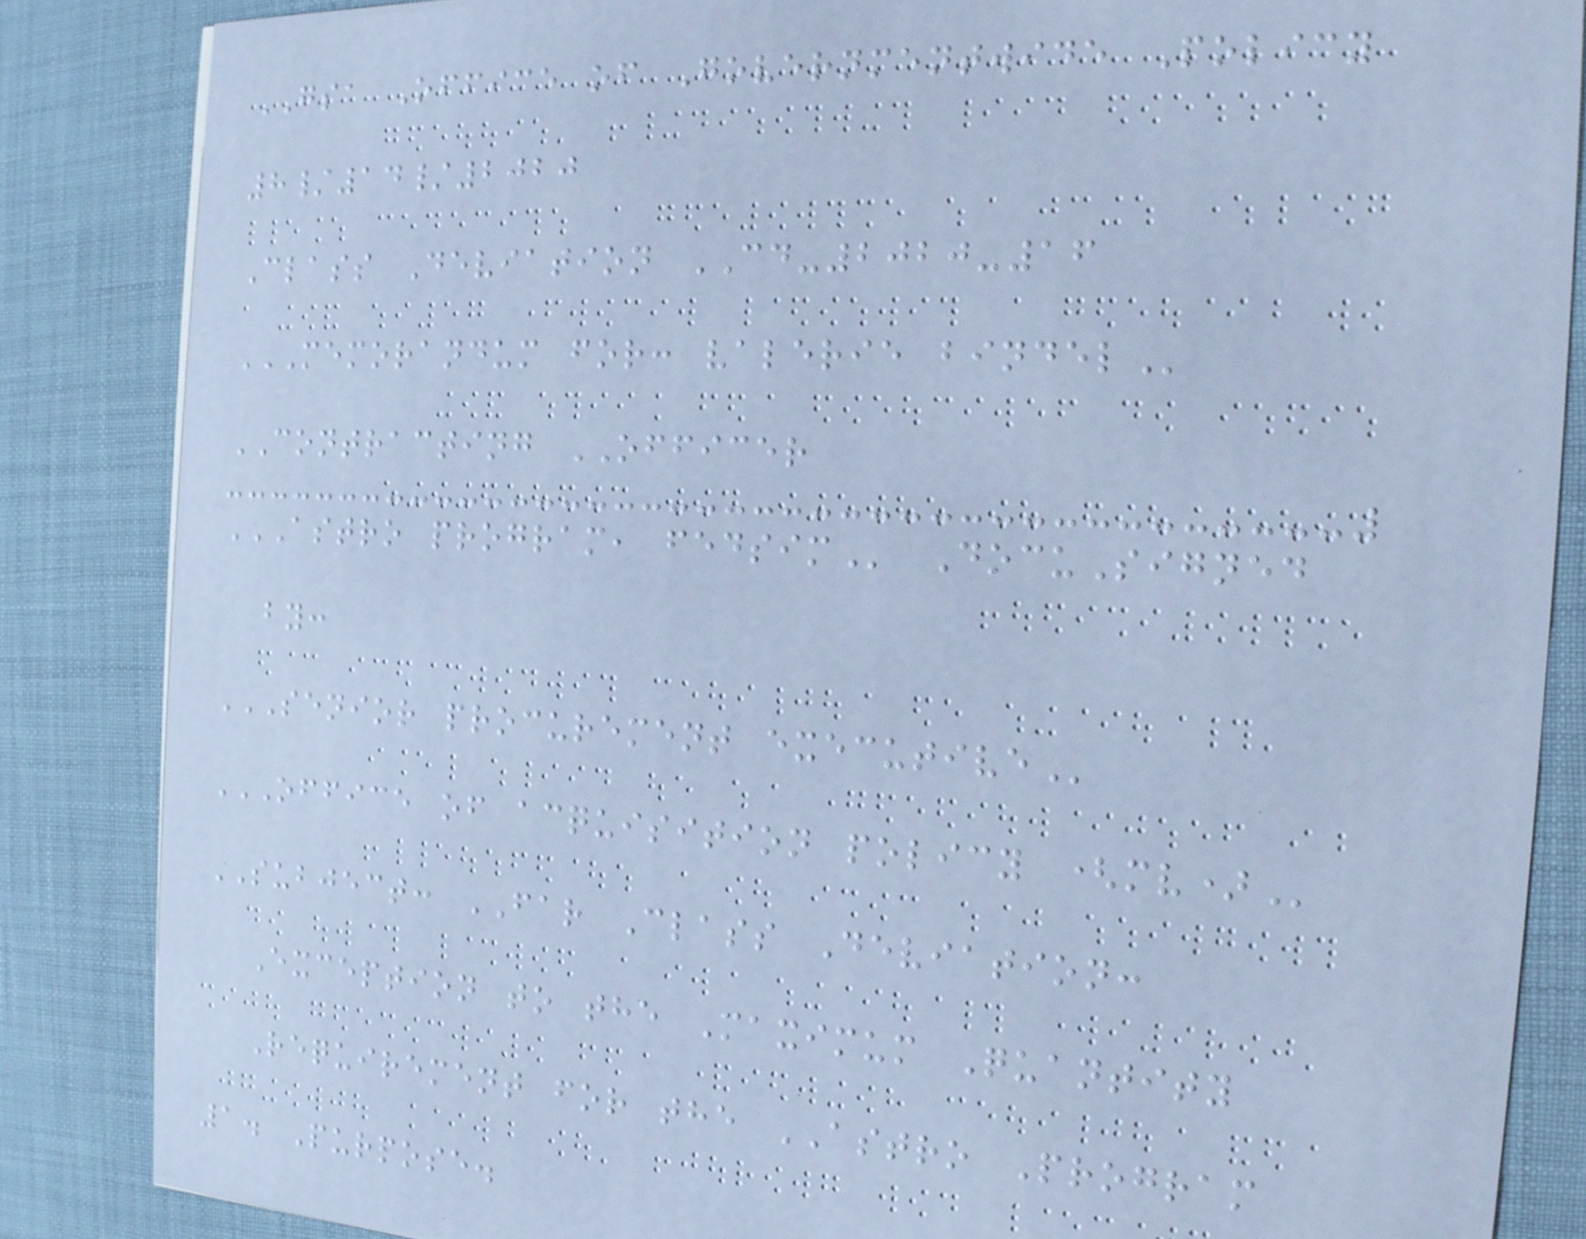GSA Office of Governmentwide Policy
8/14/2020
Class Deviation CD-2020-16
MEMORANDUM FOR: VALERIE BINDEL
CONTRACTING OFFICER
ASTRO PROGRAM, FEDSIM DocuSigned
by:
SENIOR PROCUREMENT EXECUTIVE
OFFICE OF ACQUISITION POLICY (MV)
SUBJECT: FAR Class Deviation:
Exception to the Maximum Quantity
Requirement for the ASTRO Program
1. Purpose.
